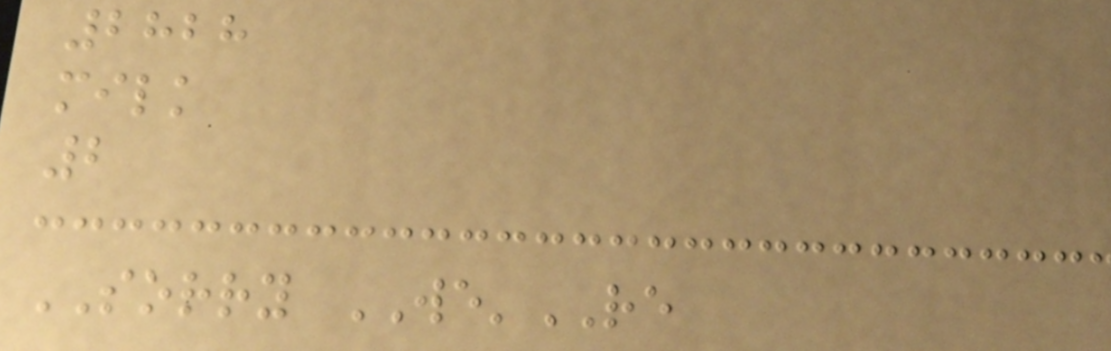2828
milk
2
SORRY WE'RE
